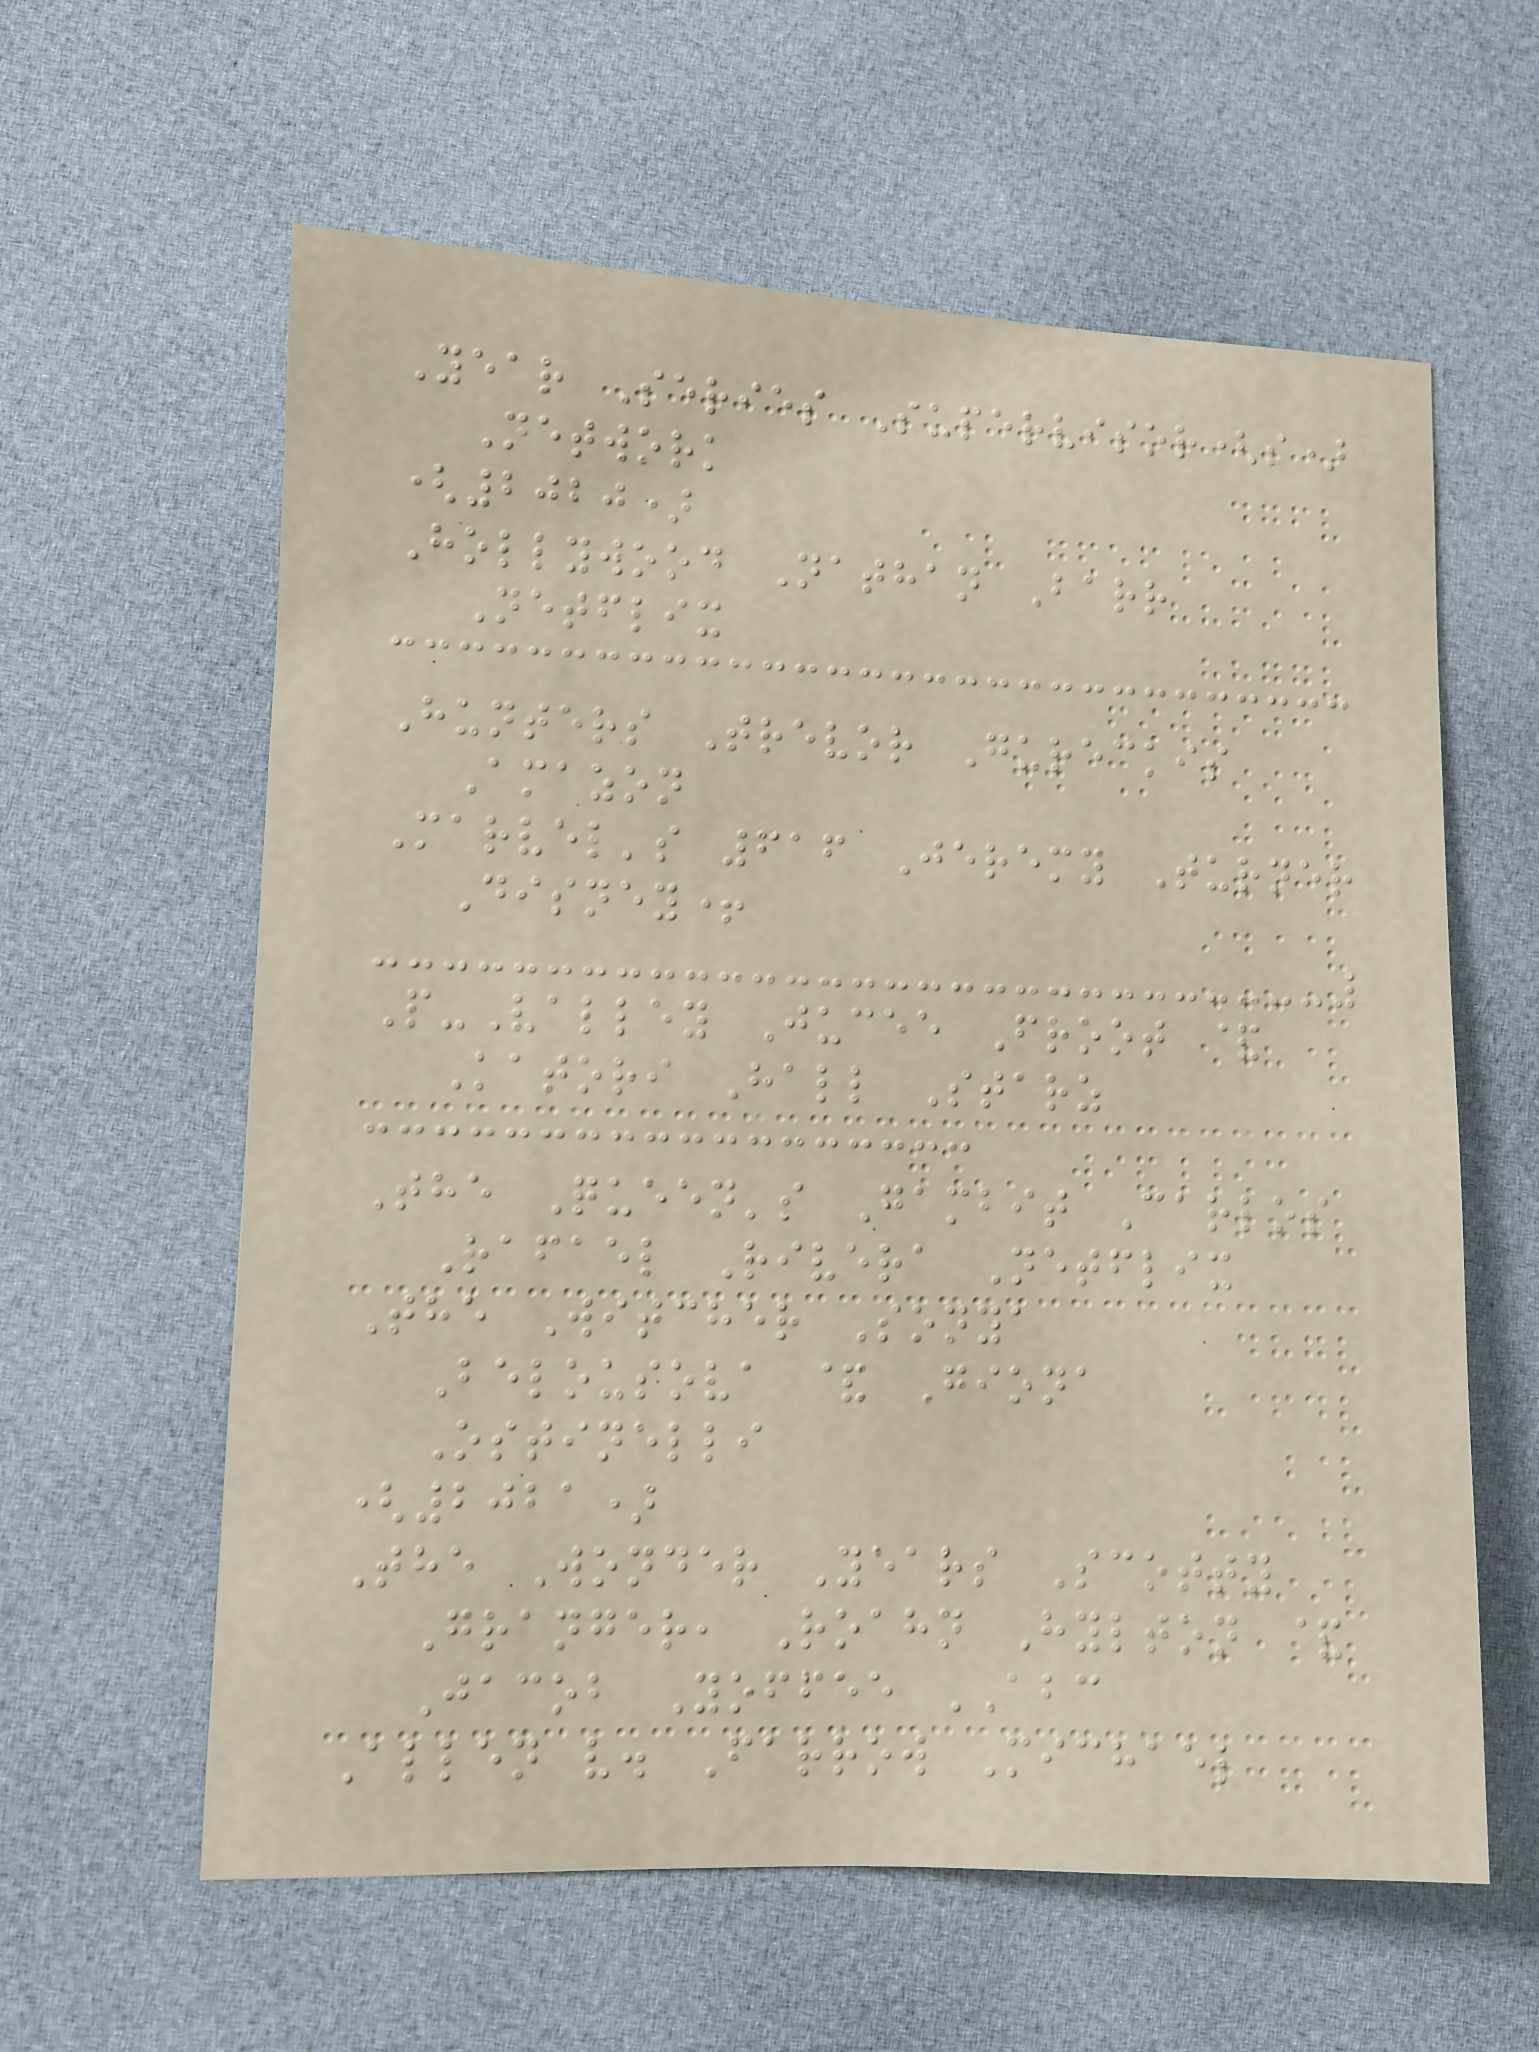Year Series Supervisor(s)
Network
(2020)
Hollywood Nathan Barr
Netflix
Hunters Trevor Gureckis
Amazon
Marvel's 616 Jeremy Turner
Disney+
P-Valley Jucee Froot &
Katori Hall Starz
The Queen's Gambit Carlos
Rafael Rivera Netflix
The Witcher Sonya
Belousova & Giona
Ostinelli
(2021)
The Wonder Years Scotty
Granger, Roahn Hylton &
Jacob Yoffee ABC
Allen v. Farrow Michael
